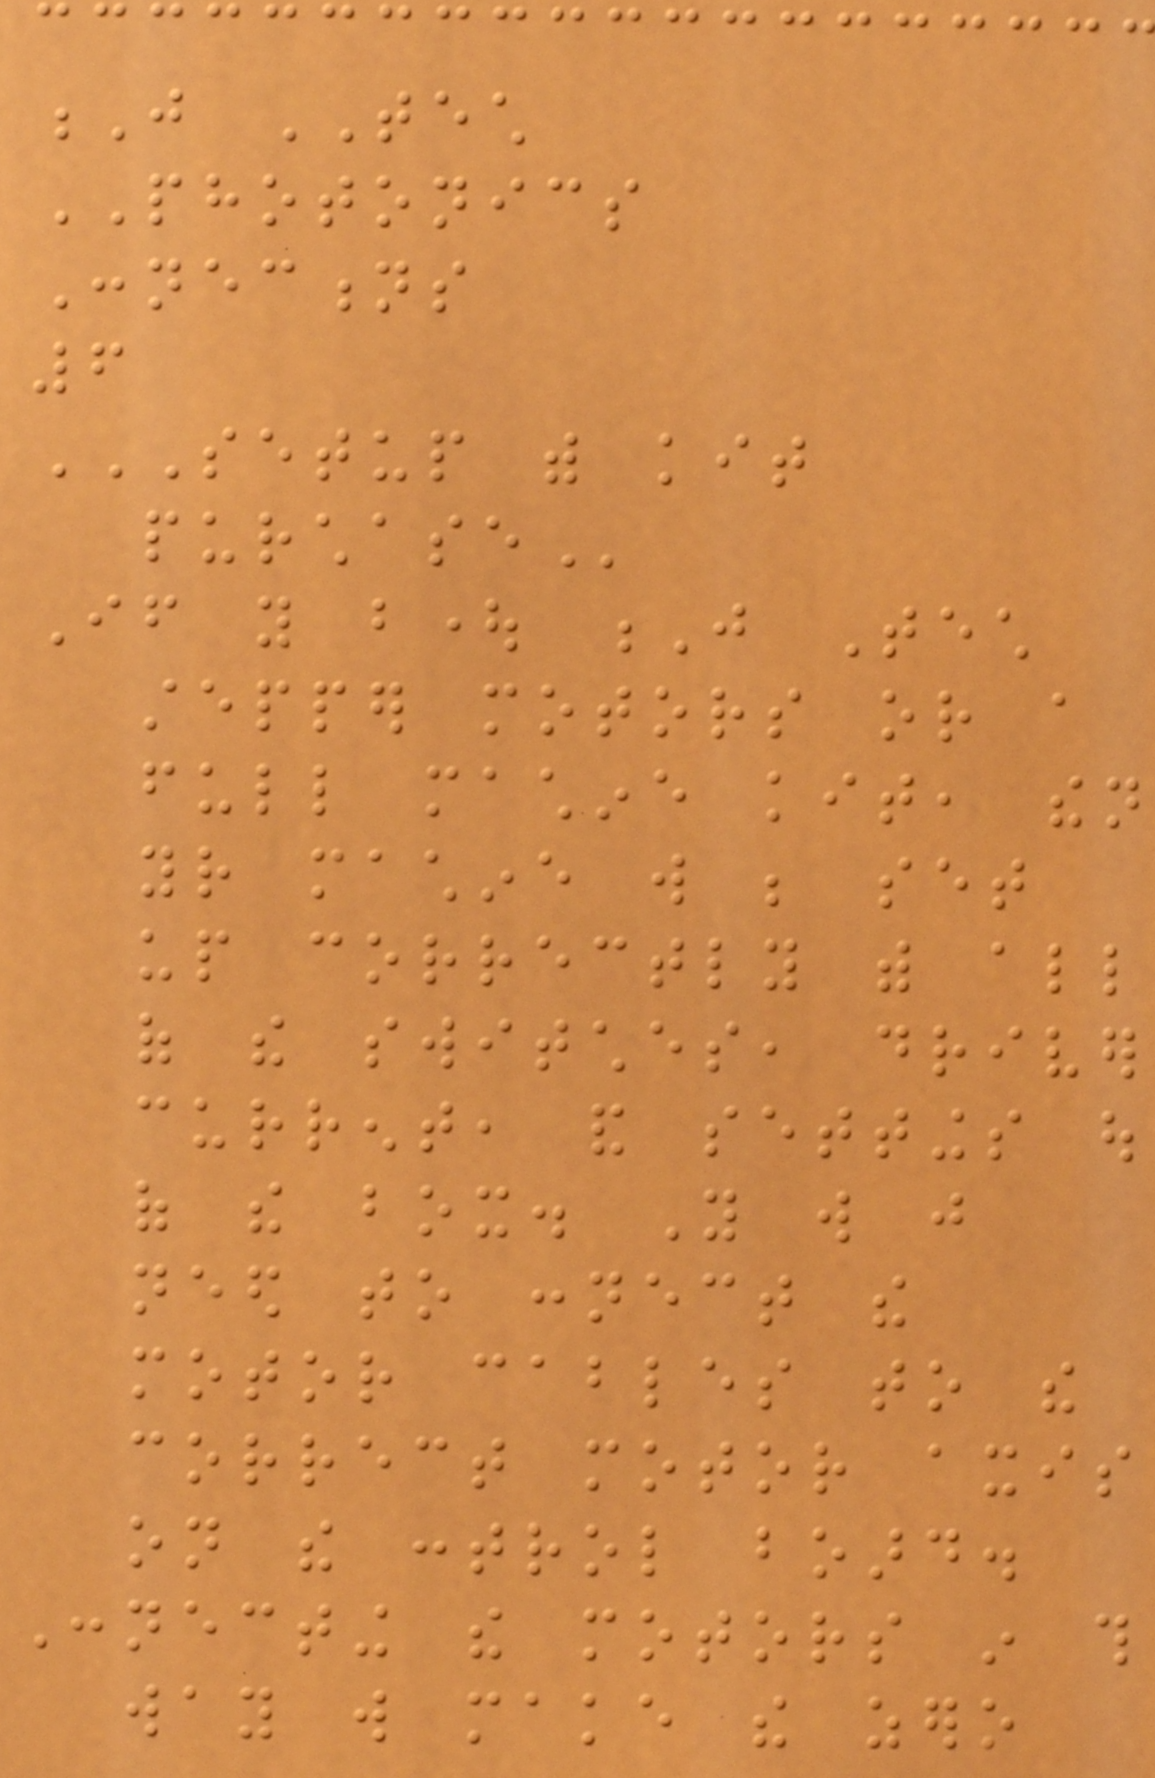J TECH
PHOTONICS
Connections
6
SETUP WITH KIT
PURCHASE
If you bought J Tech
stepper motors or a
full machine kit, then
your machine will be set
up correctly with all
of the switches, driver
current, and settings out
of the box. You will just
need to connect the
motor cables to the
correct motor axis
on the control board.
Connecting the motors in this
way will make the zero
